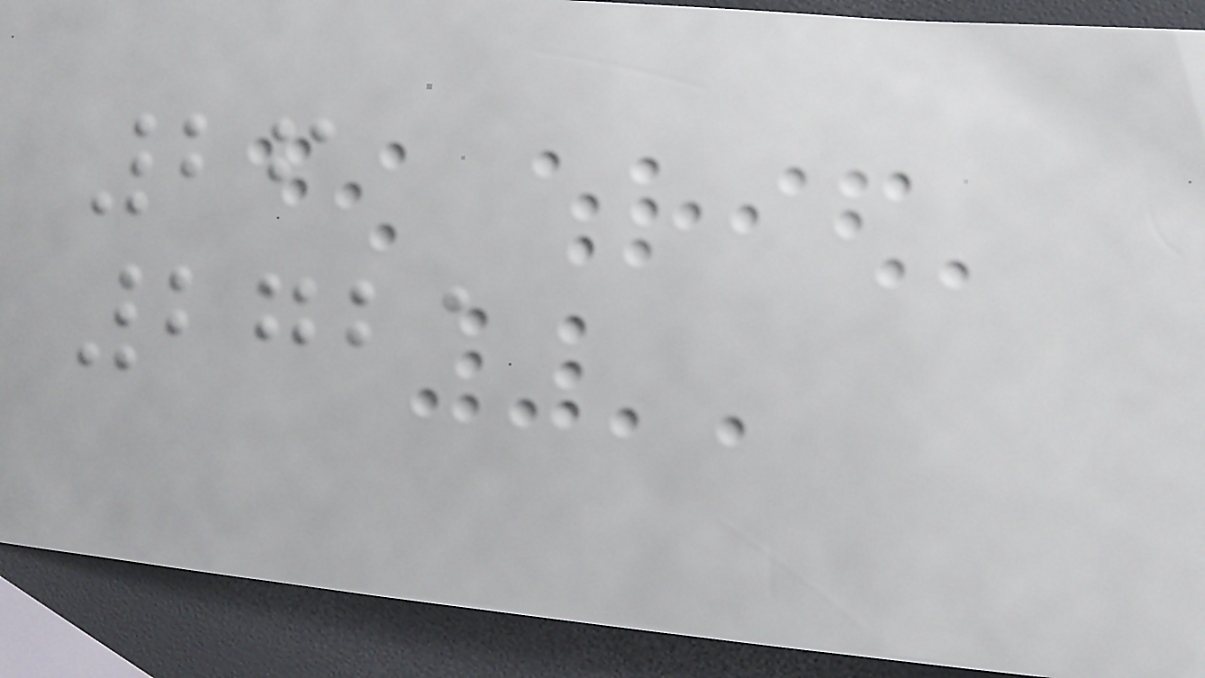26
2721
